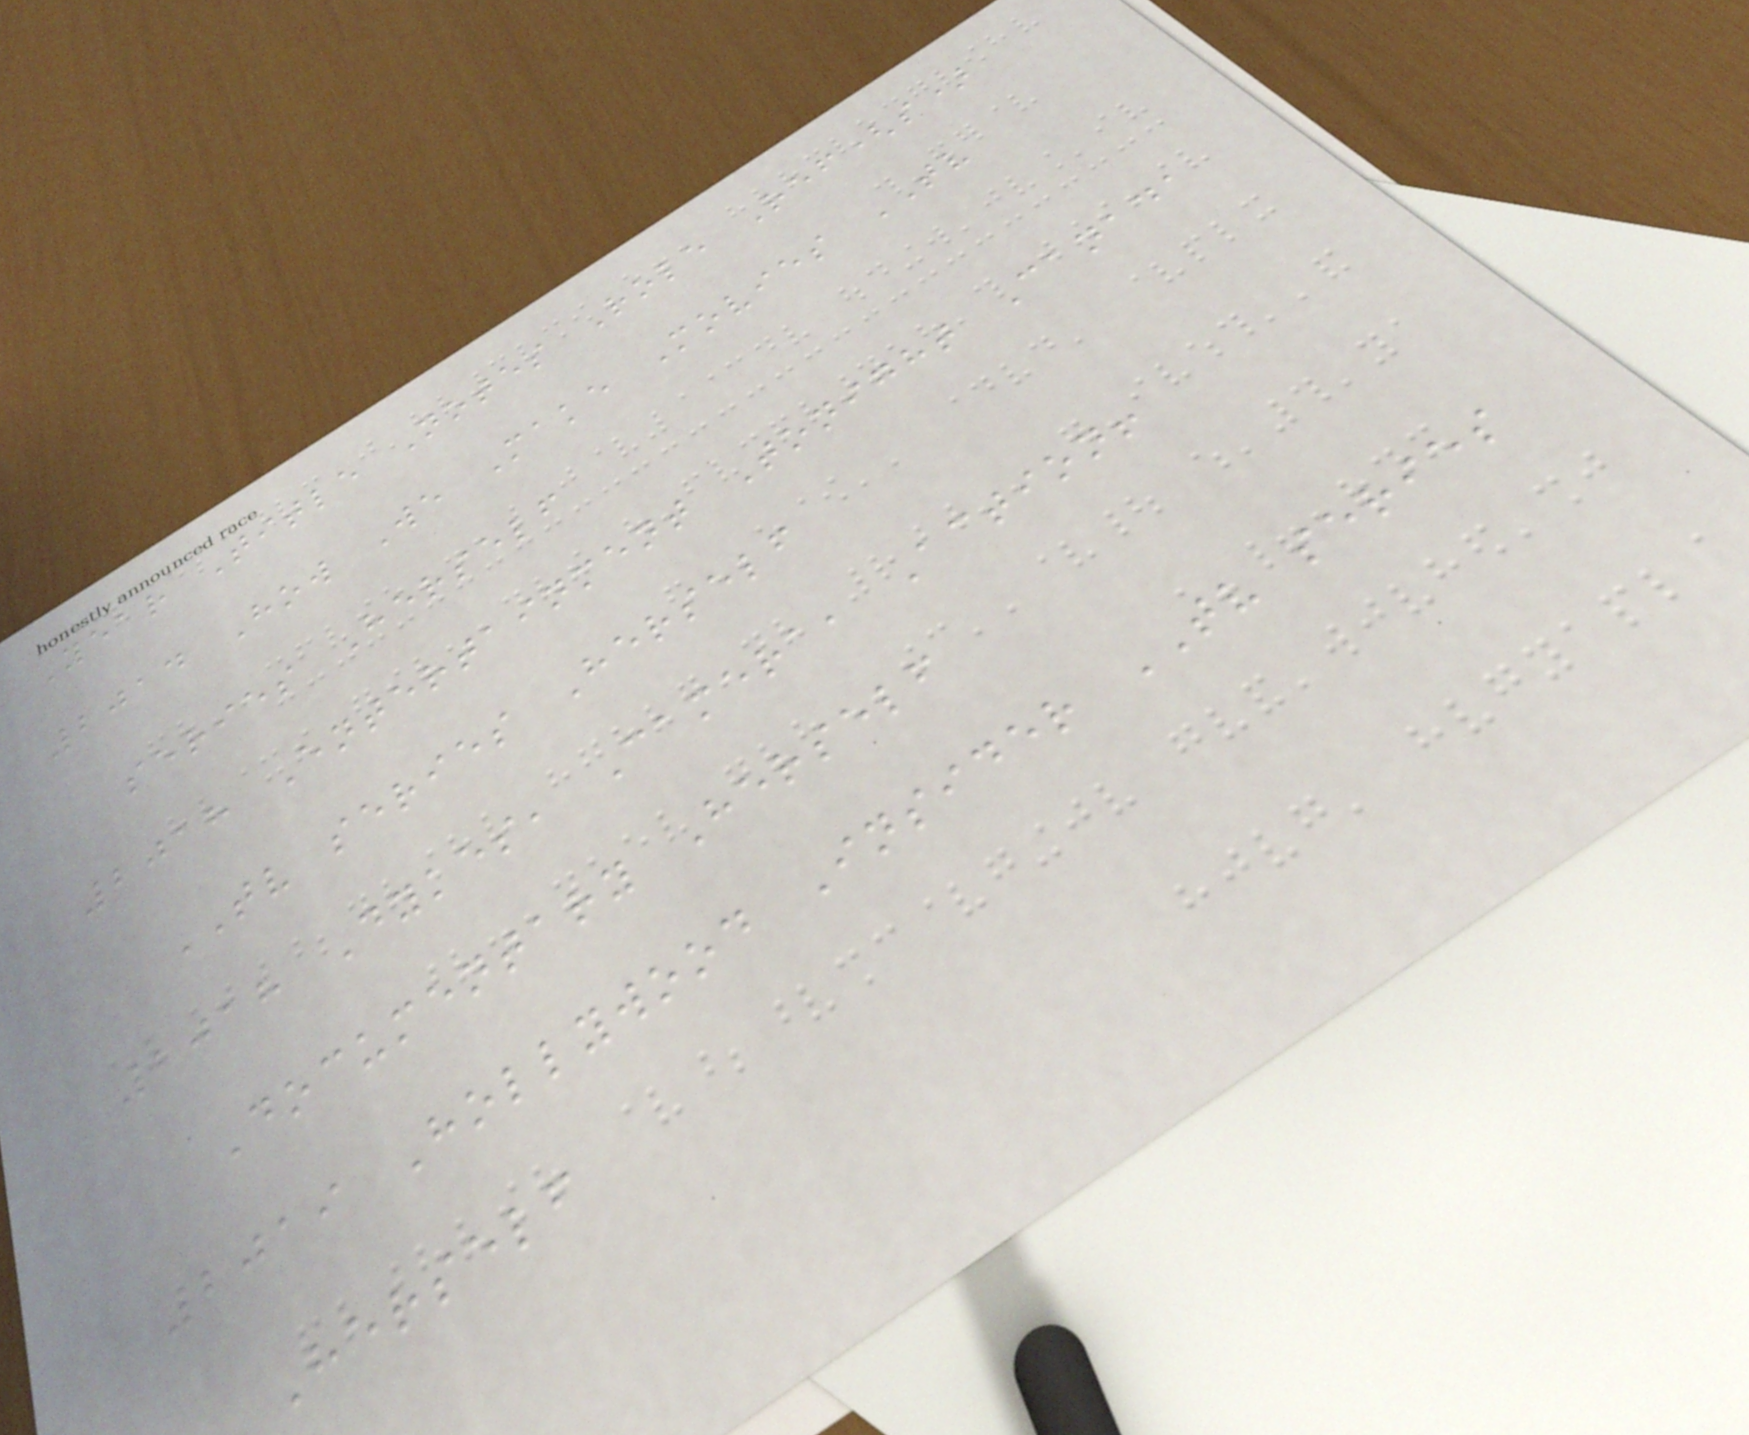Year Title Notes Role Ref(s)
2014 How We Make Movies TV
series Herself
2018 Entertainment Tonight Canada
TV series Herself
2018 Dykes, Camera, Action!
Documentary Herself
2019 Hollywood Insider TV series
Herself
